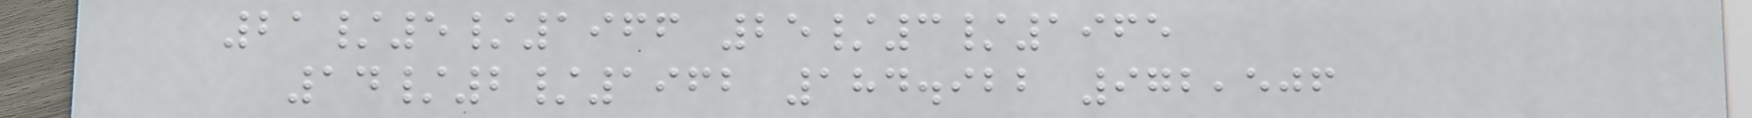21/5/1966 25/3/1965
14/2/1962 184.922 972,506
